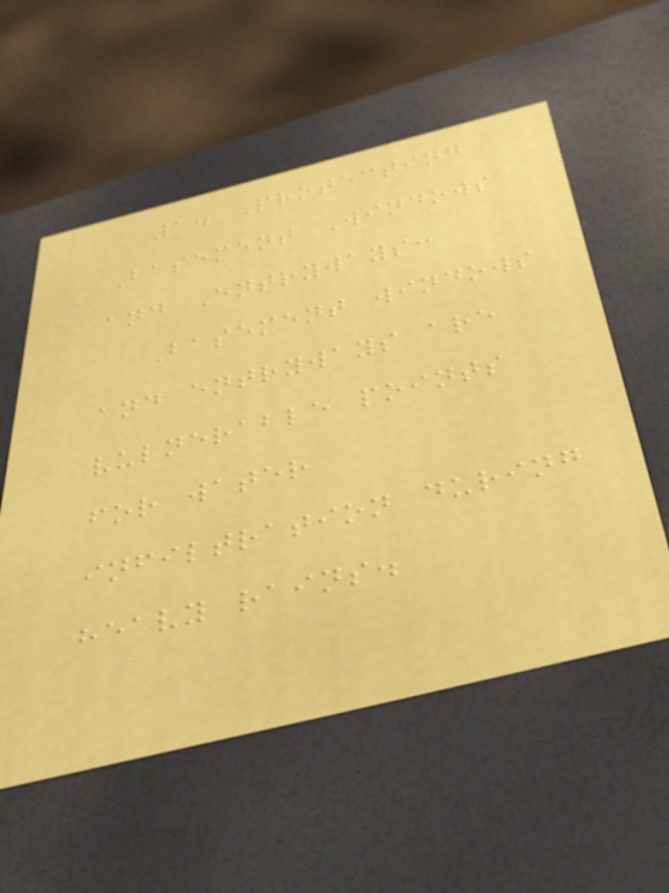1. Protecting
Basement Windows
and Entryways:
Basement windows
and entryways are
vulnerable points
for water
infiltration during
heavy rains.
